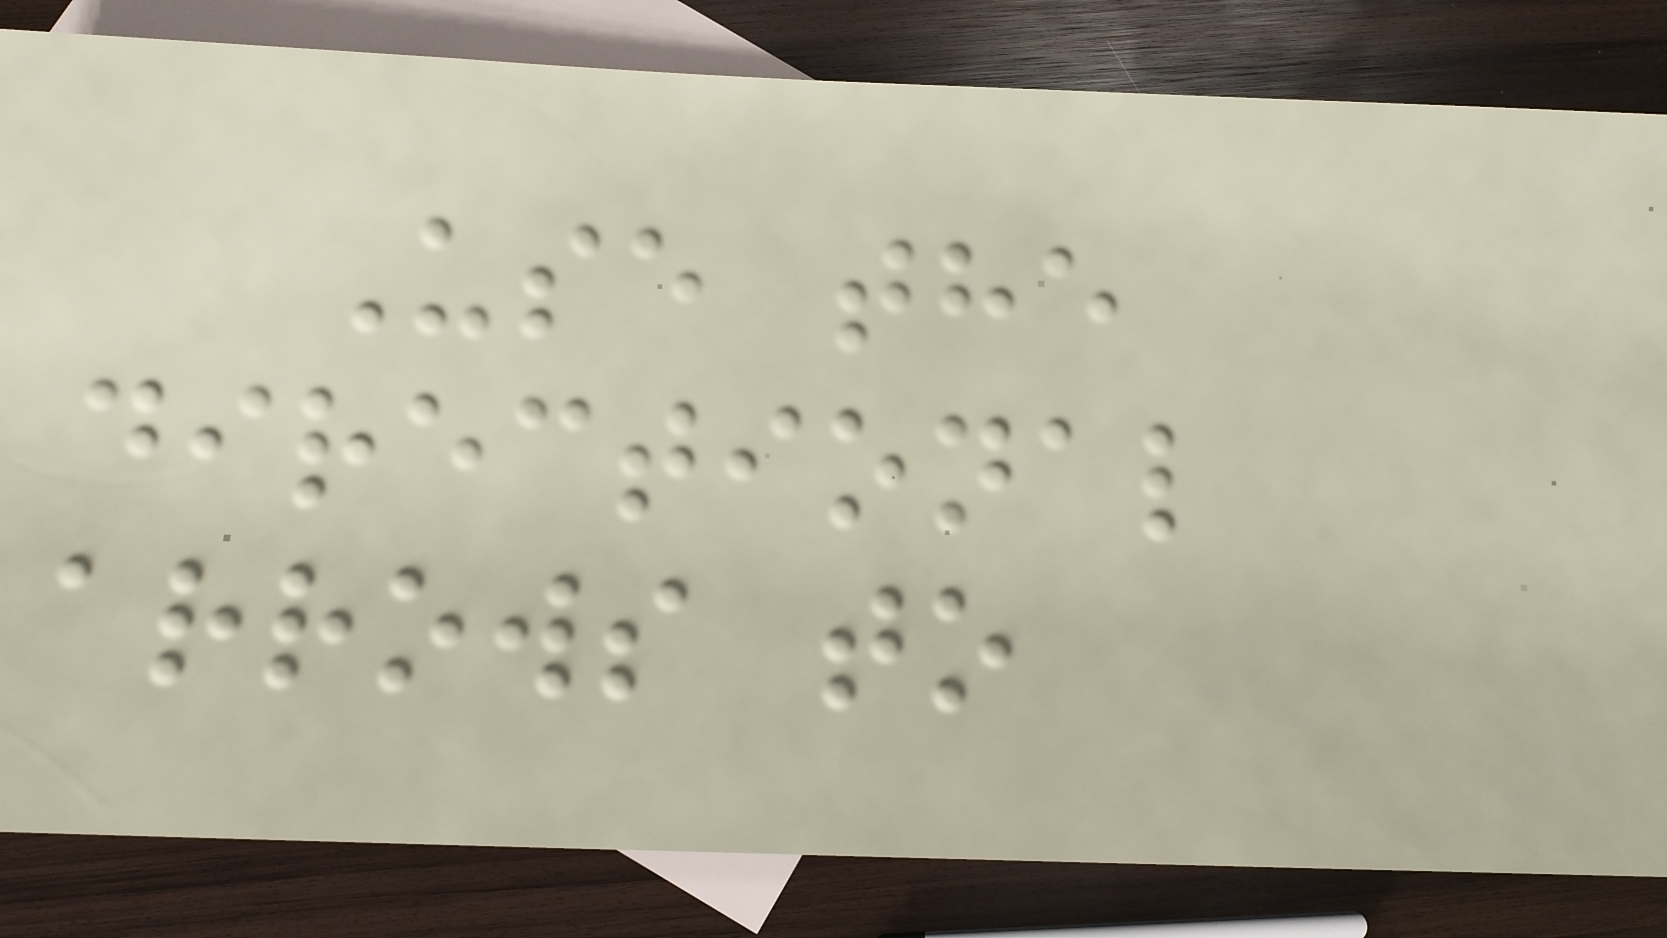Use the
directional
arrows to
